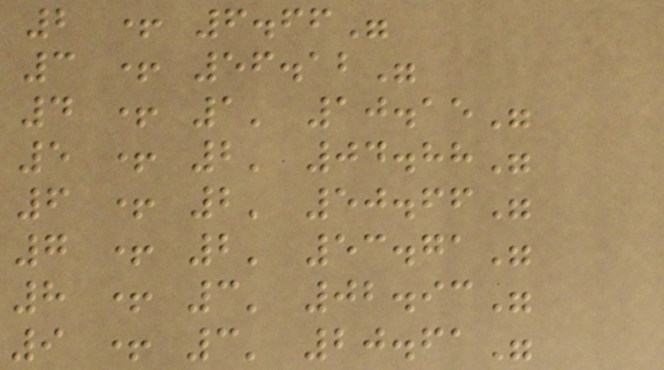2 + 6.66"
3 + 56.12"
4 + 1' 10.15"
5 + 2' 04.88"
6 + 2' 50.66"
7 + 2' 53.71"
8 + 3' 02.93"
9 + 3' 20.61"
